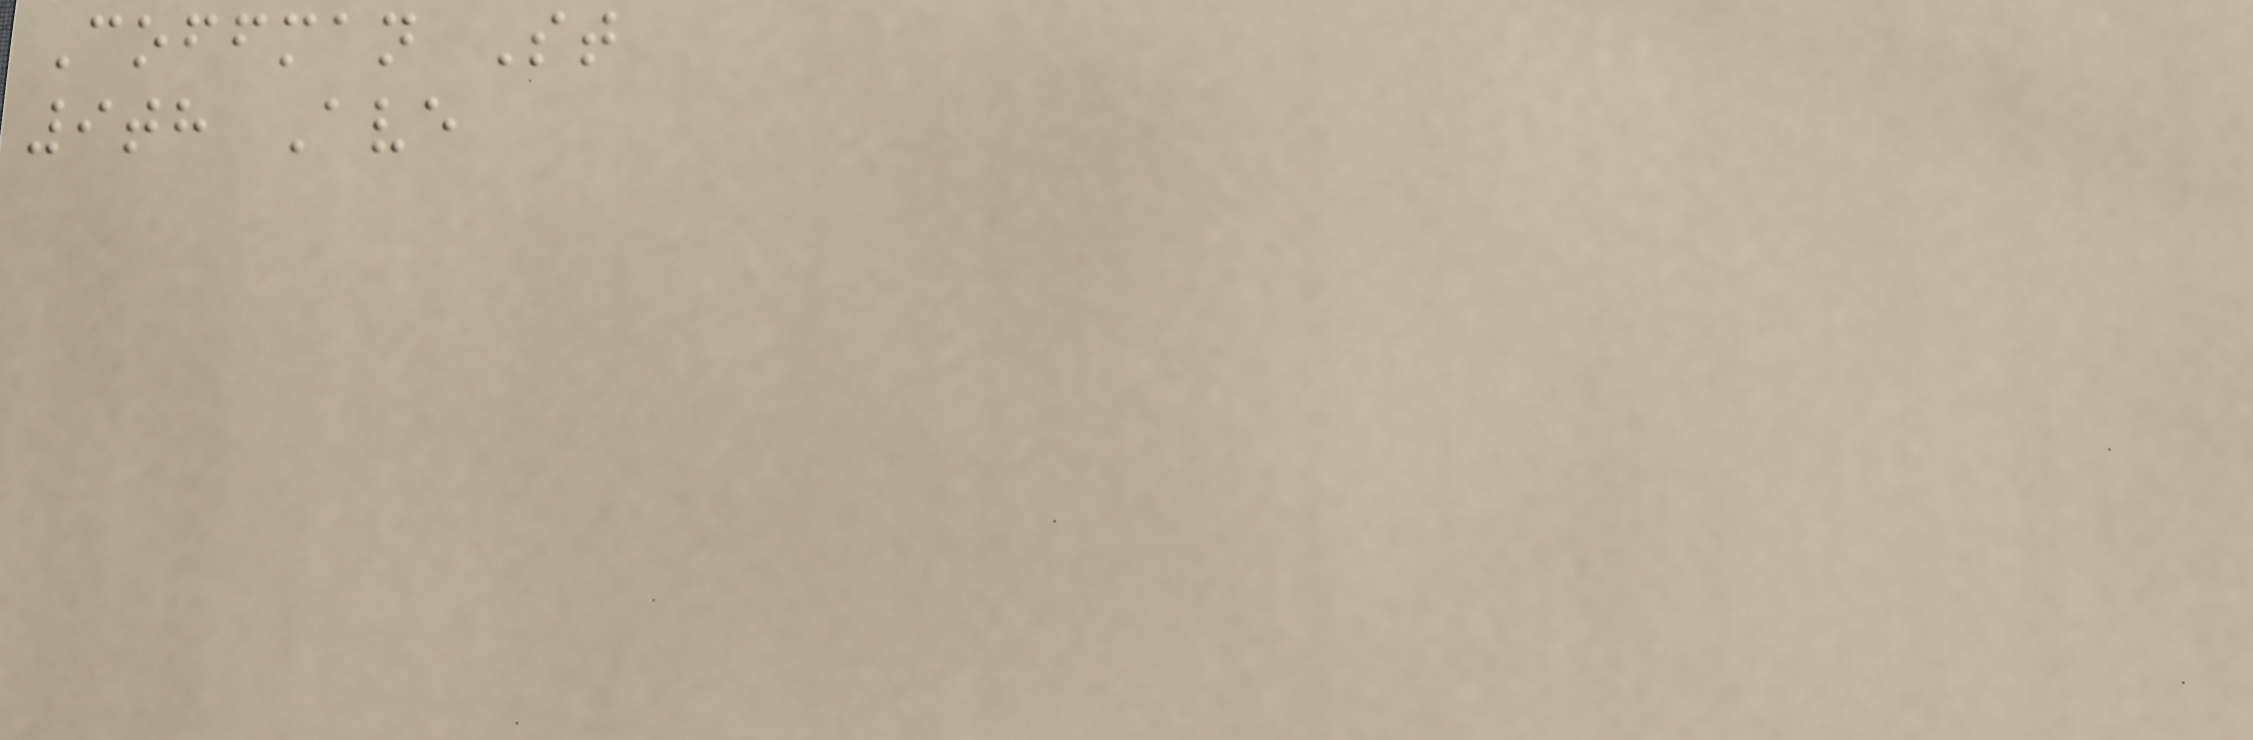Coffman St
9th Ave
